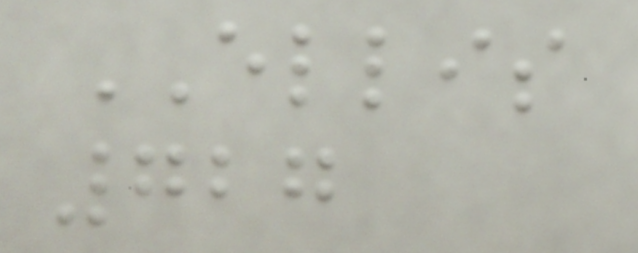ELLIS
727
